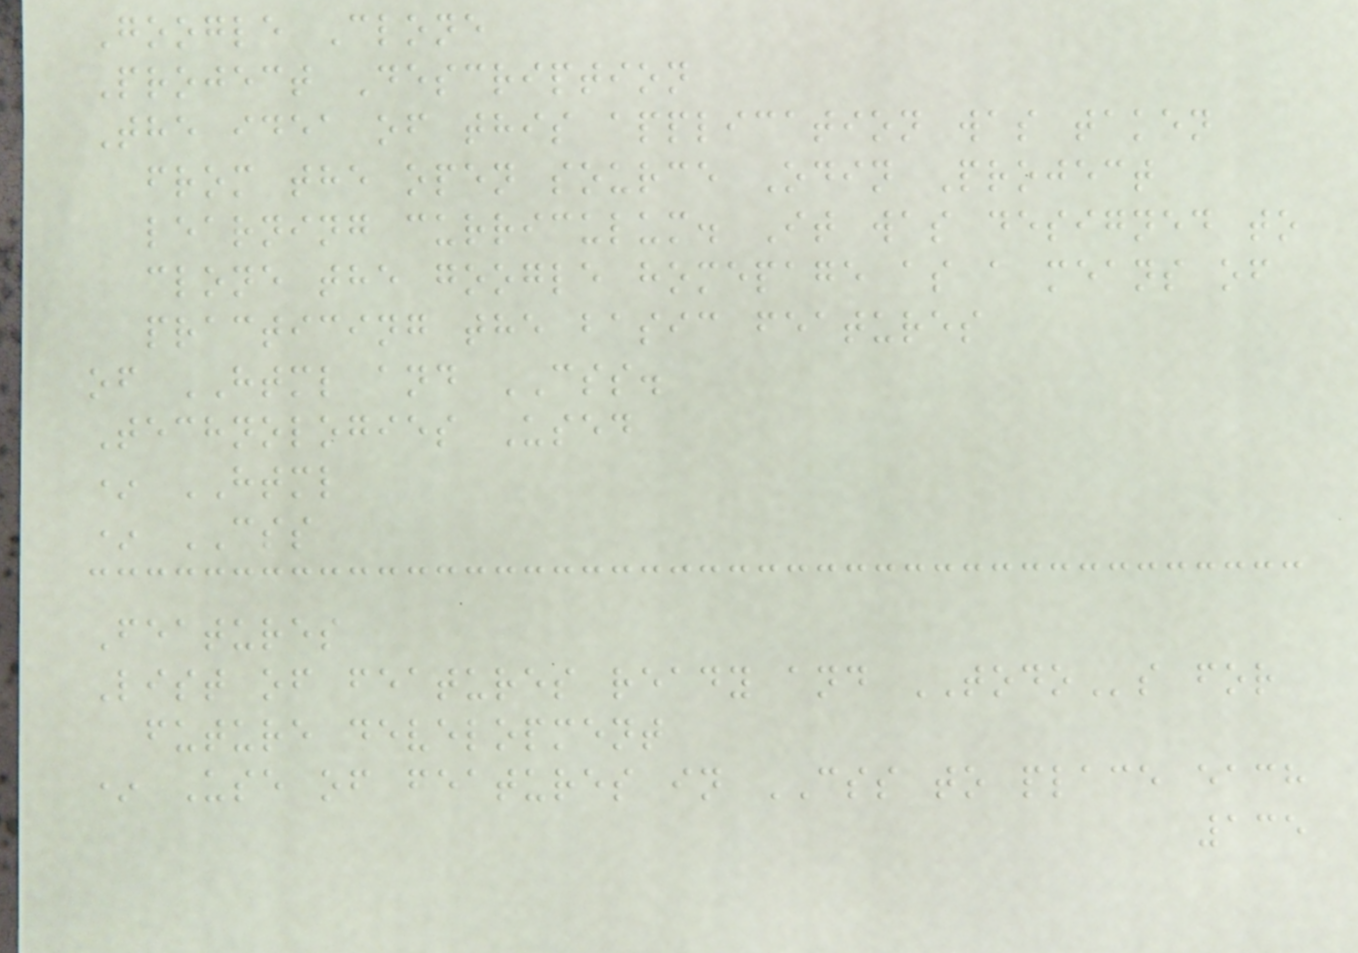Google Clone
Project Description
The idea of this application was taken
from the open source Odin Project
learning curriculum. It was designed to
clone the google homepage as a means of
practicing the basic features
of HTML and CSS.
Technologies Used
* HTML
* CSS
Features
List of features ready and TODOs for
future development
* Use of features in CSS to place each
135
